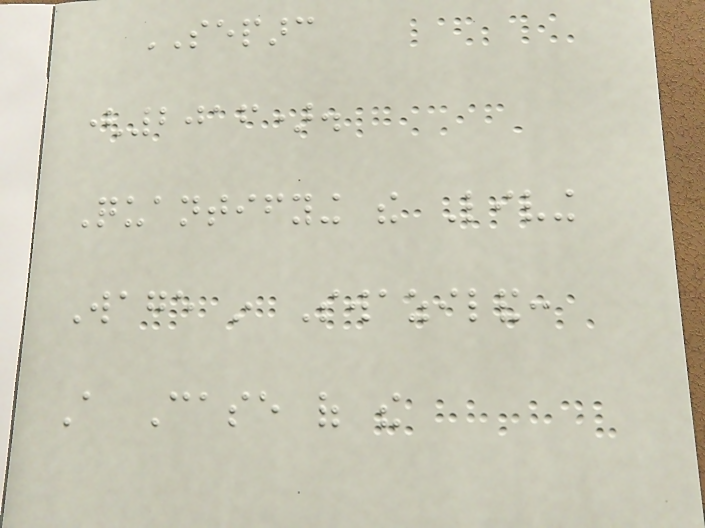SEPARC
(2016).
Quantifying the Living
Wage in Swaziland:
A Case of the
